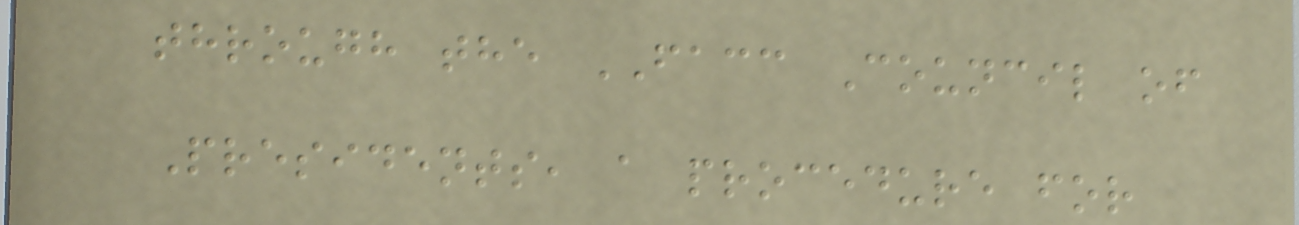through the FACC Council of
Presidents, a procedure for
